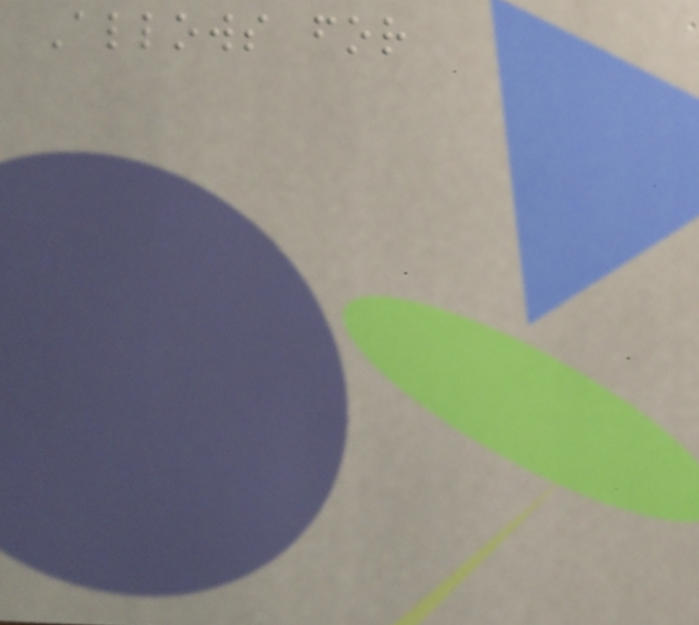Allows for
